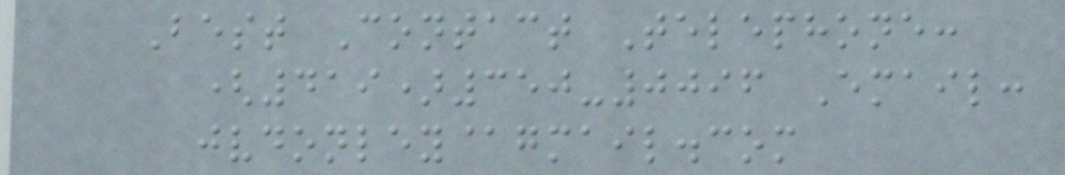Best Contact Telephone:
(419)350-0096 Email:
jvdonley@gmail.com
